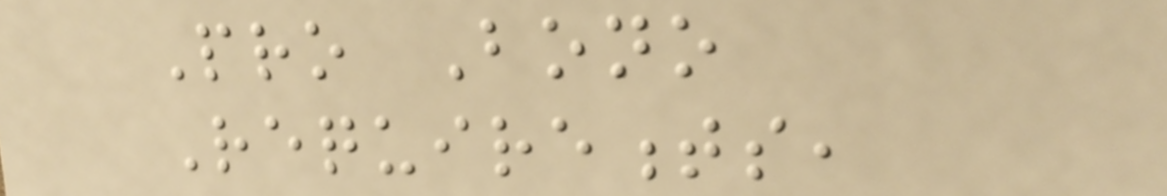Pro Bono
Requirements,
